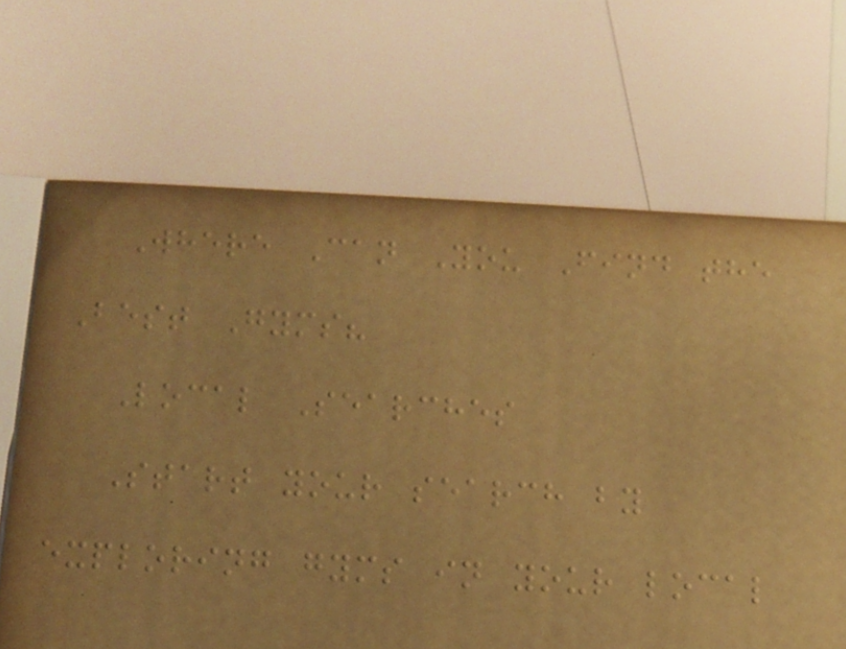Where Can You Find the
Best Gyms?
Local Searches
Start your search by
exploring gyms in your local
